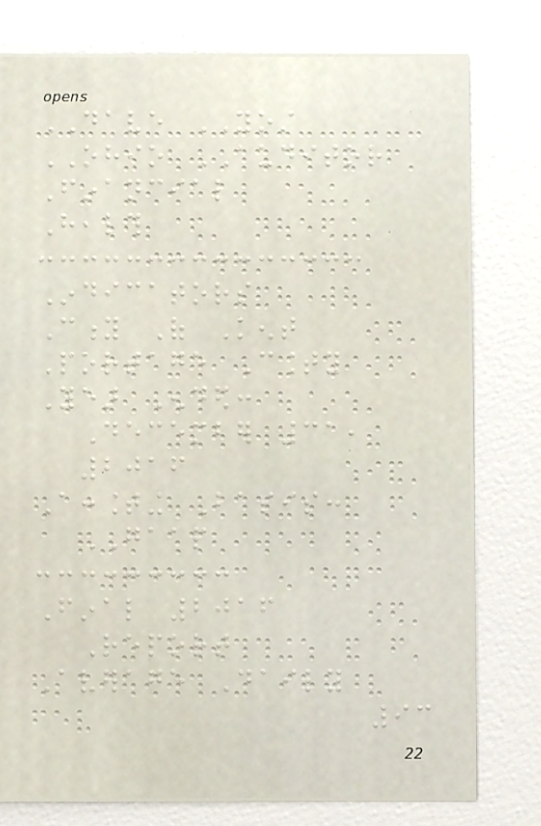DAVE YOST
OHIO AUDITOR
Financial
Health
Indicators
City Of Kent
Portage County
Year Ended:
December 31,
2016
Accounting Basis:
GAAP
Final 2016
Report
Average Daily
93
